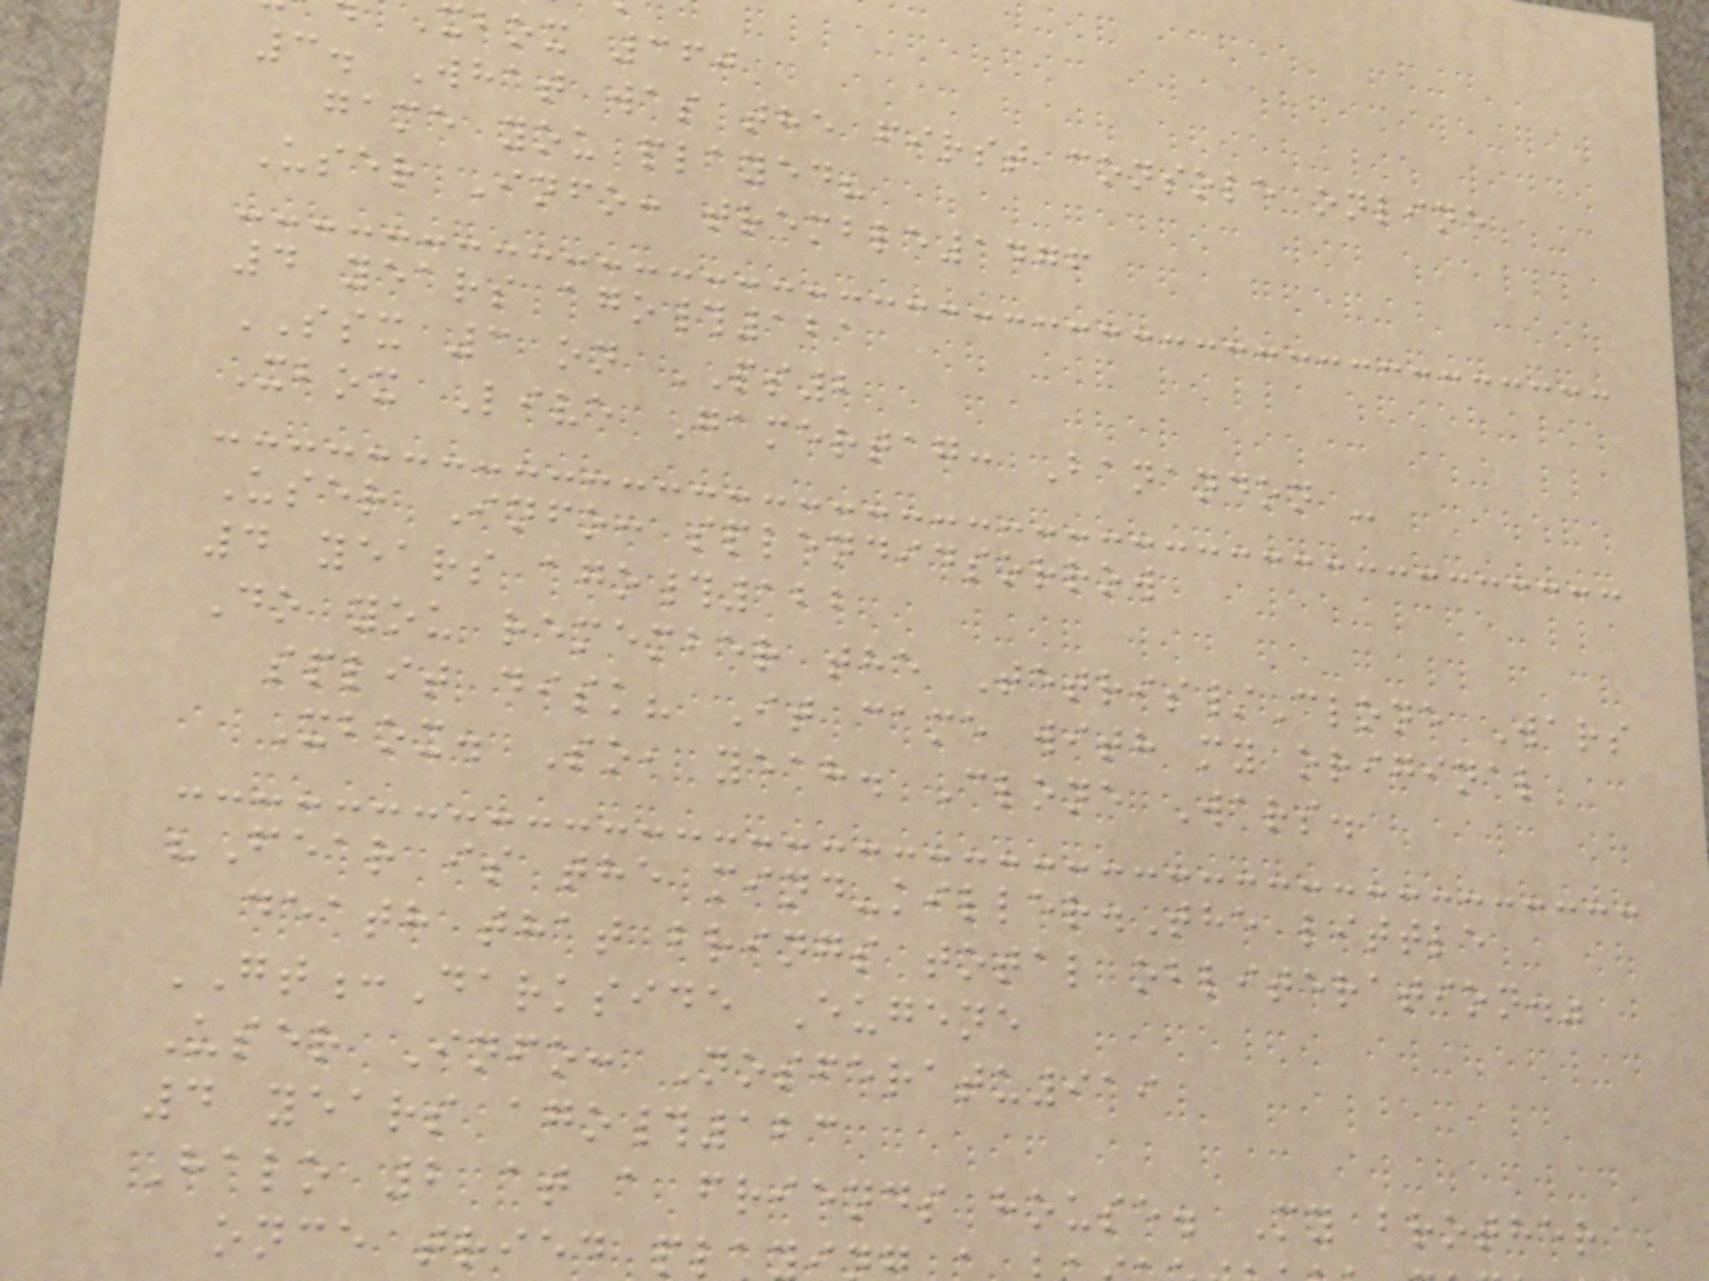xbox 360
3. What was the first console online
game you played?
User Info: tremble1476
4 years ago#121
SSX 3 on PS2
Xbox Live Gamertag: Banandon -
User Info: splendidsorrow
4 years ago#122
Do you remember the Tetris/Clone Wars
split disk? It came with my original
Xbox. So, yeah. Clone Wars.
"Fear is the mind-killer.The little
death that brings total obliteration."
GT:Darkside Eugene
User Info: Nosferatu919
4 years ago#123
Halo 2 at a friends house. My brother
once tried pla
